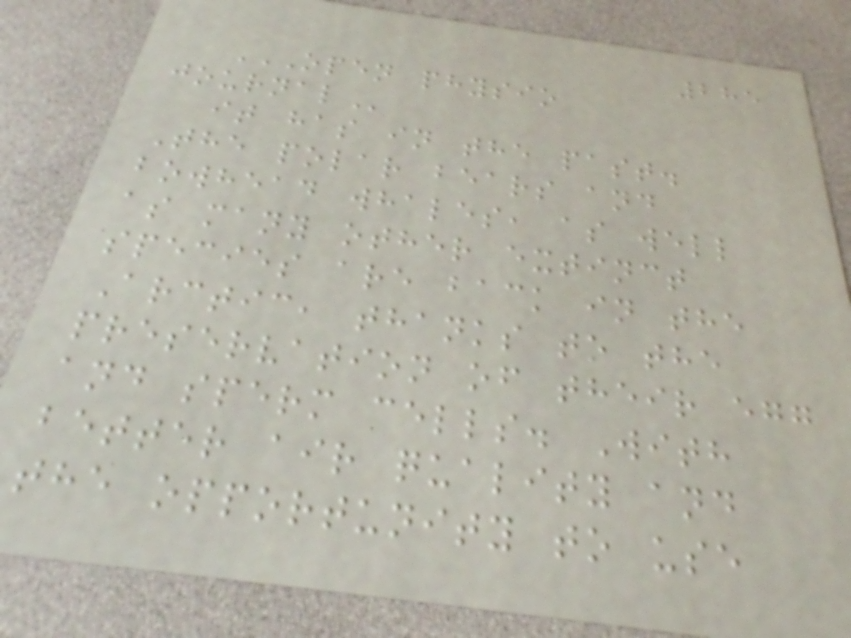285
OPEN PHYSIO
JOURNAL
it has in the past.
The polar bears and
bowhead whales, as well
as many other extinct
species are back in the
Arctic, thanks to the
preservation of their egg
and sperm cells. With
better air quality and
the opportunity to use
